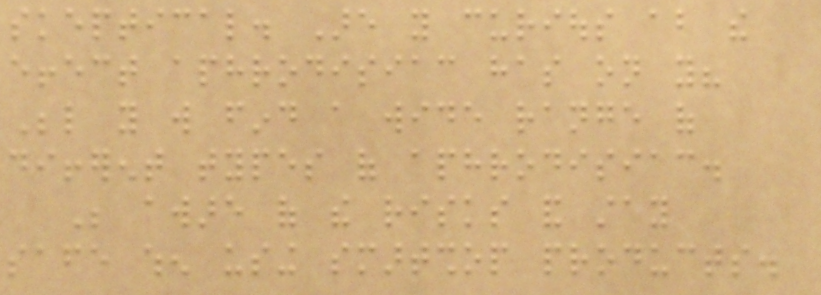skeptical. Are you curious about the
effect aphrodisiac has on you?
Below you will find a wide range of
different types of aphrodisiac.
Be aware of the risks and stay
safe when using smartshop products.
